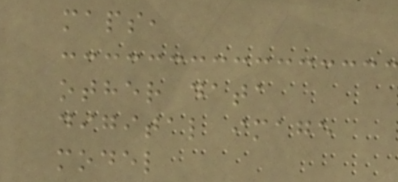maps,
other data
digital image
model
